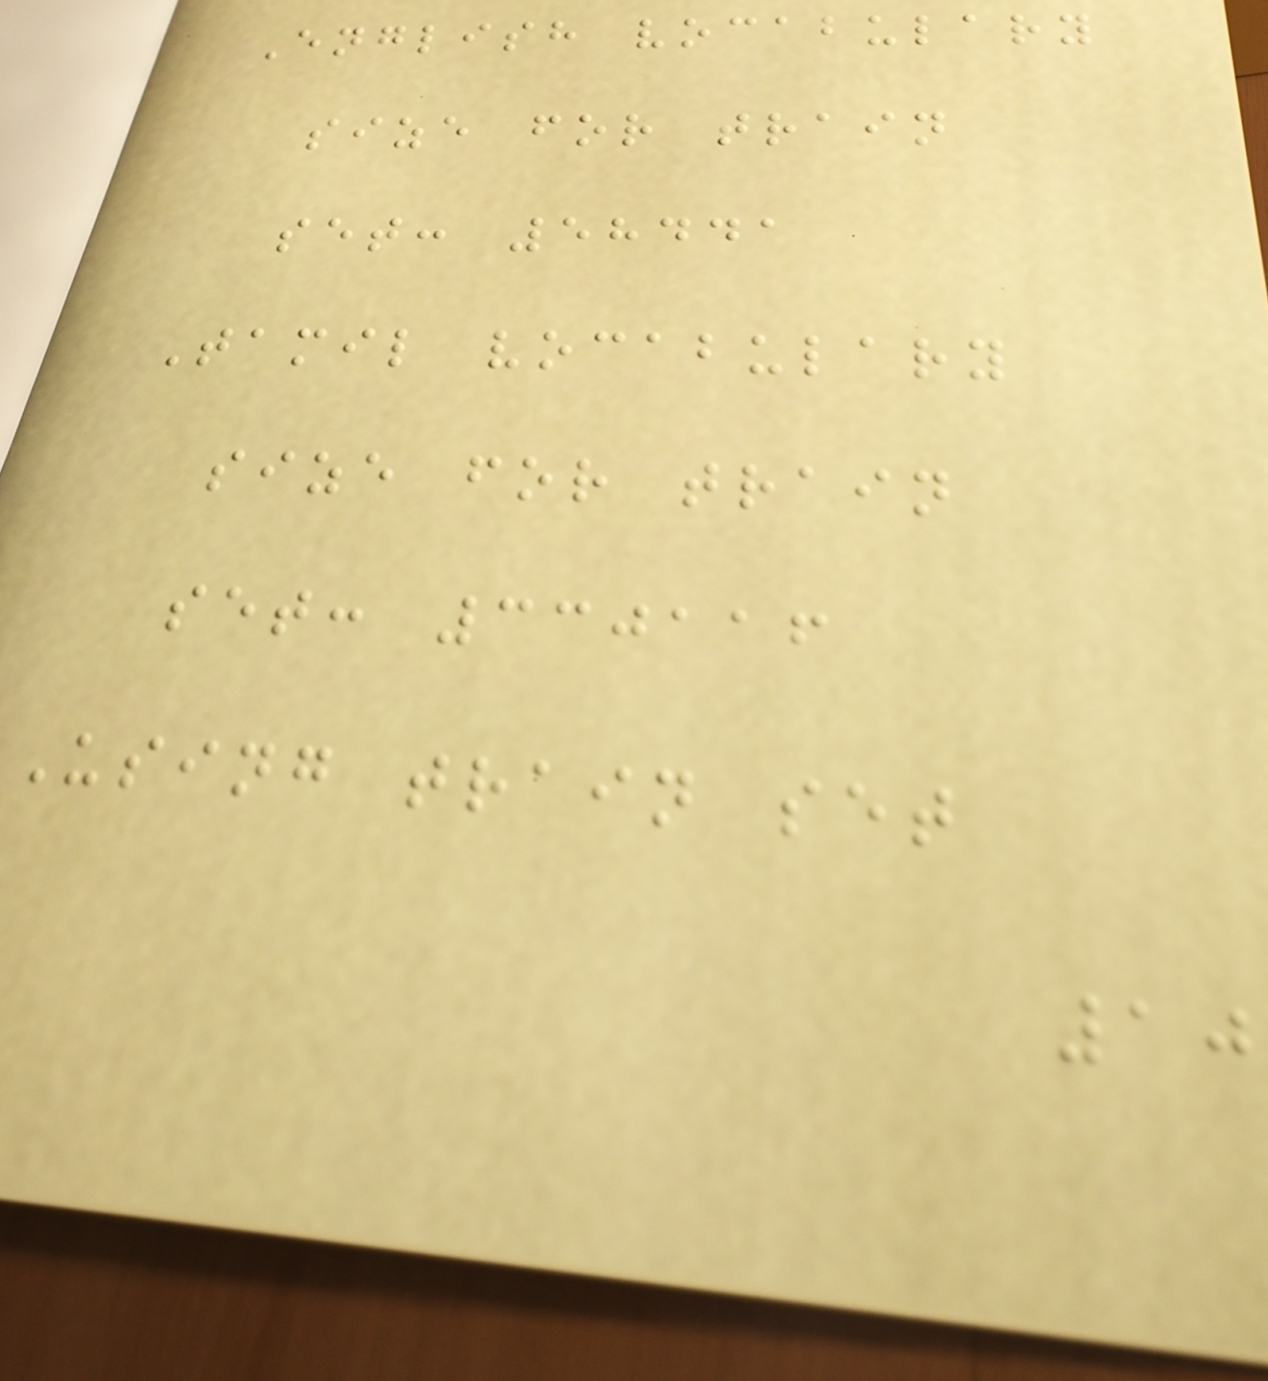English vocabulary
size for train
set: 58441
Tamil vocabulary
size for train
set: 330116
Using train set
10
